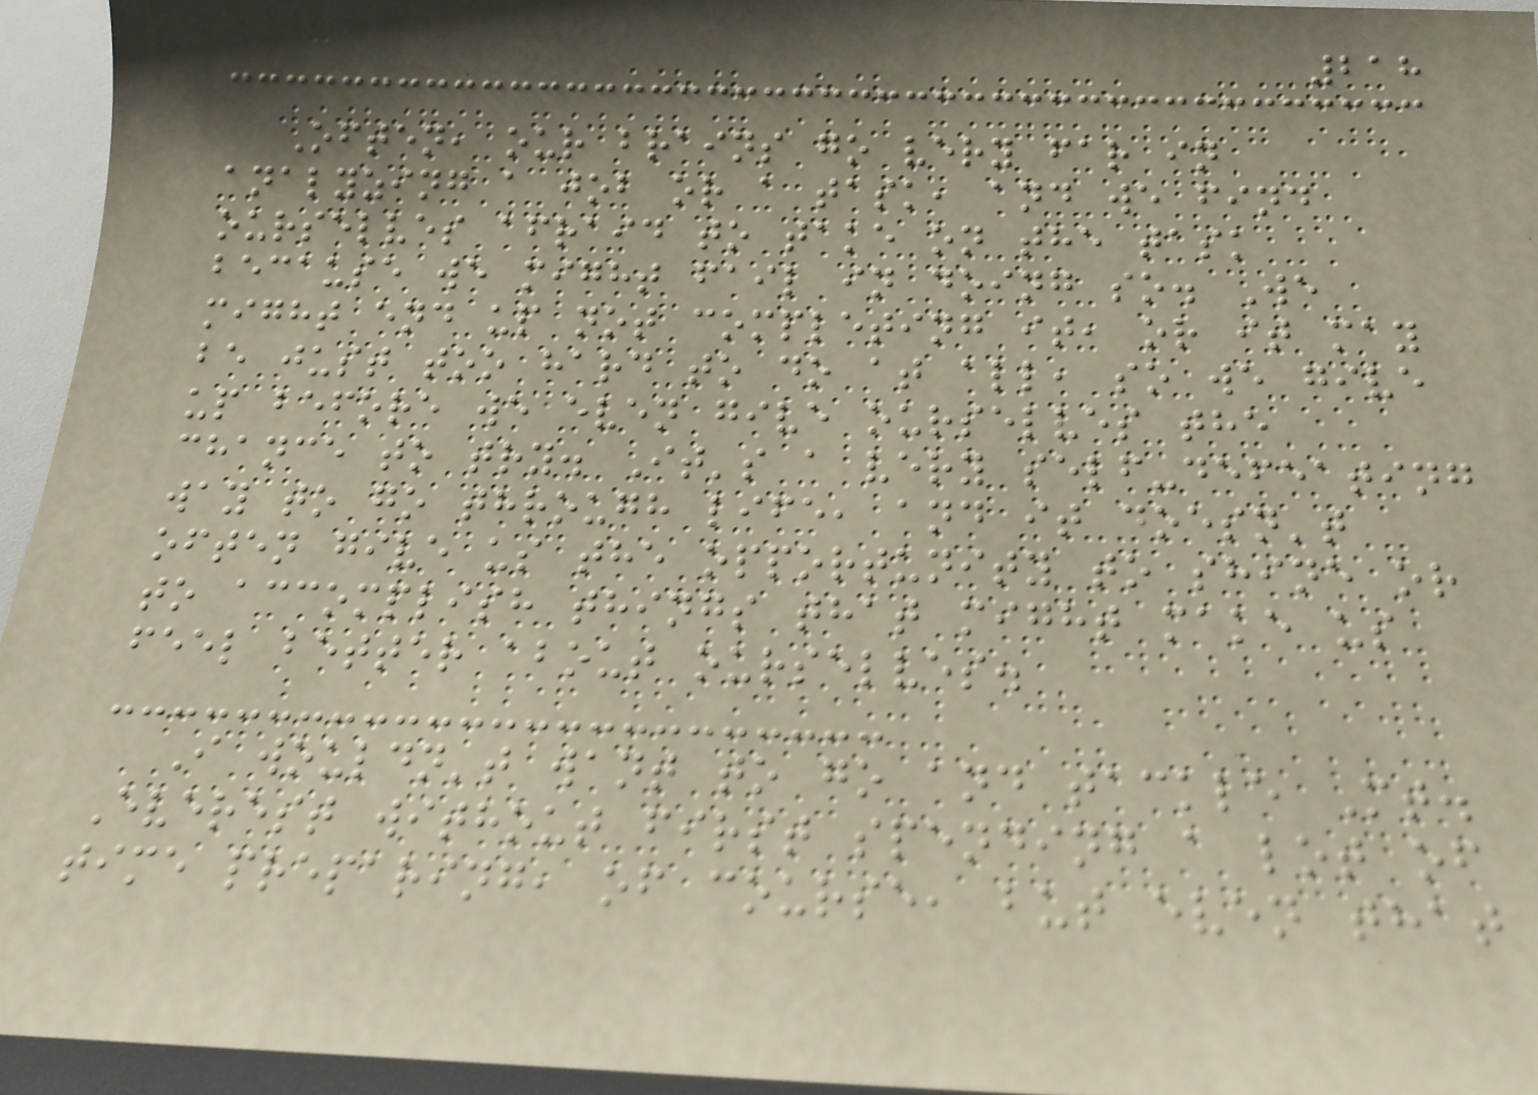218
Often, our brains go very far in
analyzing a job or a task, and we find
ourselves afraid to take on the task
because we might fail in doing so. We
might end up not completing it, or it may
be just too hard to do at all, so we give
up before we even give ourselves the
chance to try. It's a very self-defeating
way to go through life, and it doesn't
often give us the opportunity to shine or
to accomplish things that might make us
feel better about ourselves.
I wouldn't want to go and tackle Mt.
Everest without first spending a lot of
time preparing, of course, but even that
